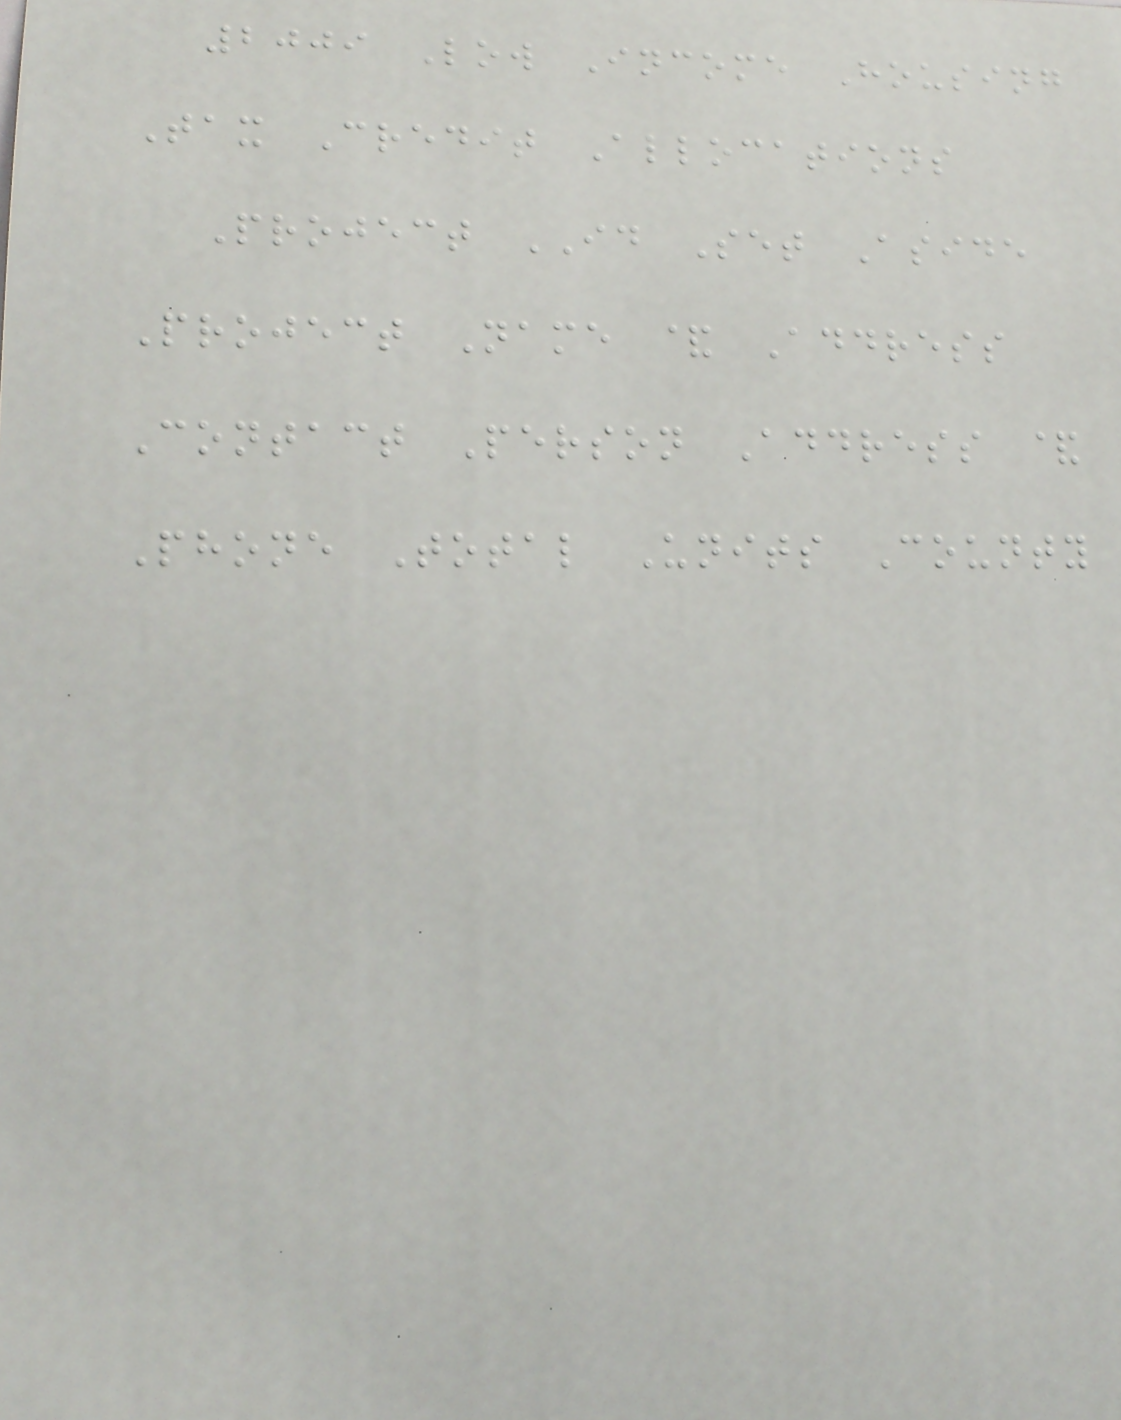2009 Low Income Housing
Tax Credit Allocations
Project ID Set Aside
Project Name & Address
Contact Person Address &
Phone Total Units County
